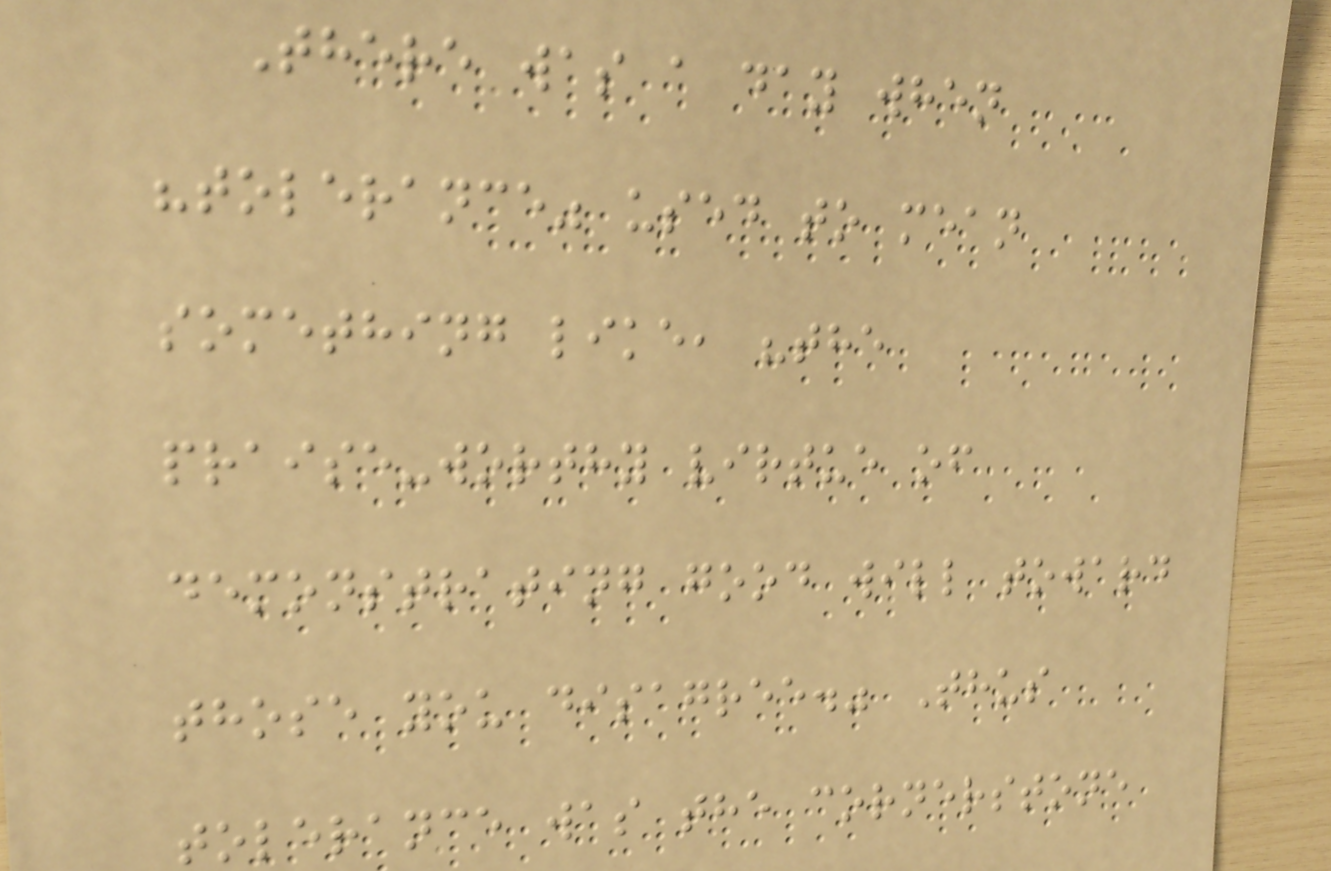There was a day when
"tolerance" used to mean
something like, "the
praise-worthy virtue of
demonstrating good will toward
those you disagree." Thus
tolerance was the cornerstone
